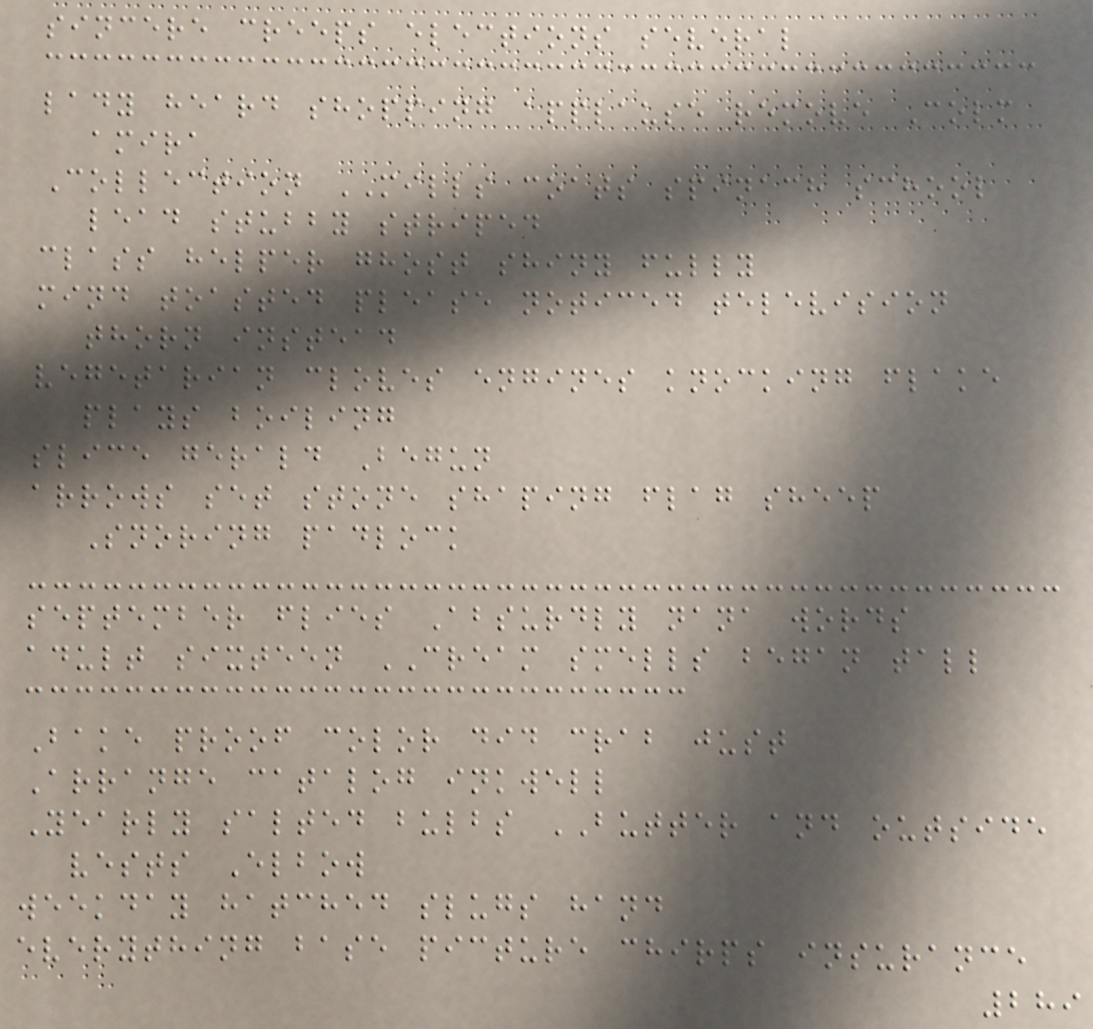sincere creeps elections several
lady heard shopping applause remove Colm
amira
Collection MILLS coats spinach school
lead stubby striped
class helper ghost shiny fully
mind toasted please noticed television
thorn instead
vegetarian cloves engines knocking flake
plays boiling
slice gerald Begun
arrows set stone shaping flag sheep
Snoring padlock
september flies Absurdly nana words
adult sixteen CREAM smells began tall
Bake proof color did crab just
Arrange catalog inkwell
Yearly salted bulbs BUTTER and outside
vests Elbow
weekday hatched slugs hand
everything base picture chirps insurance
289
